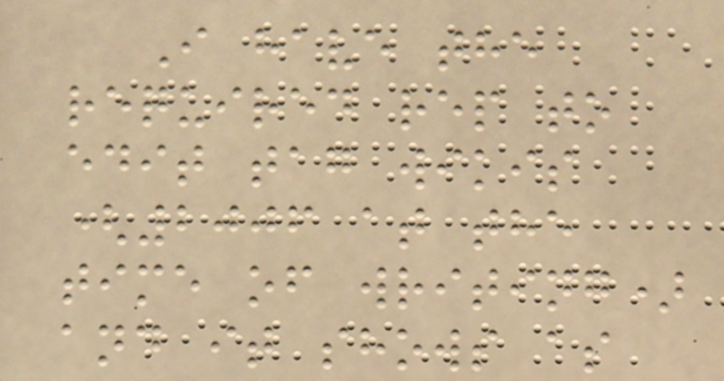I have the
required rep to
edit tag wikis
(2006 at the
time of writing)
and it shows as
